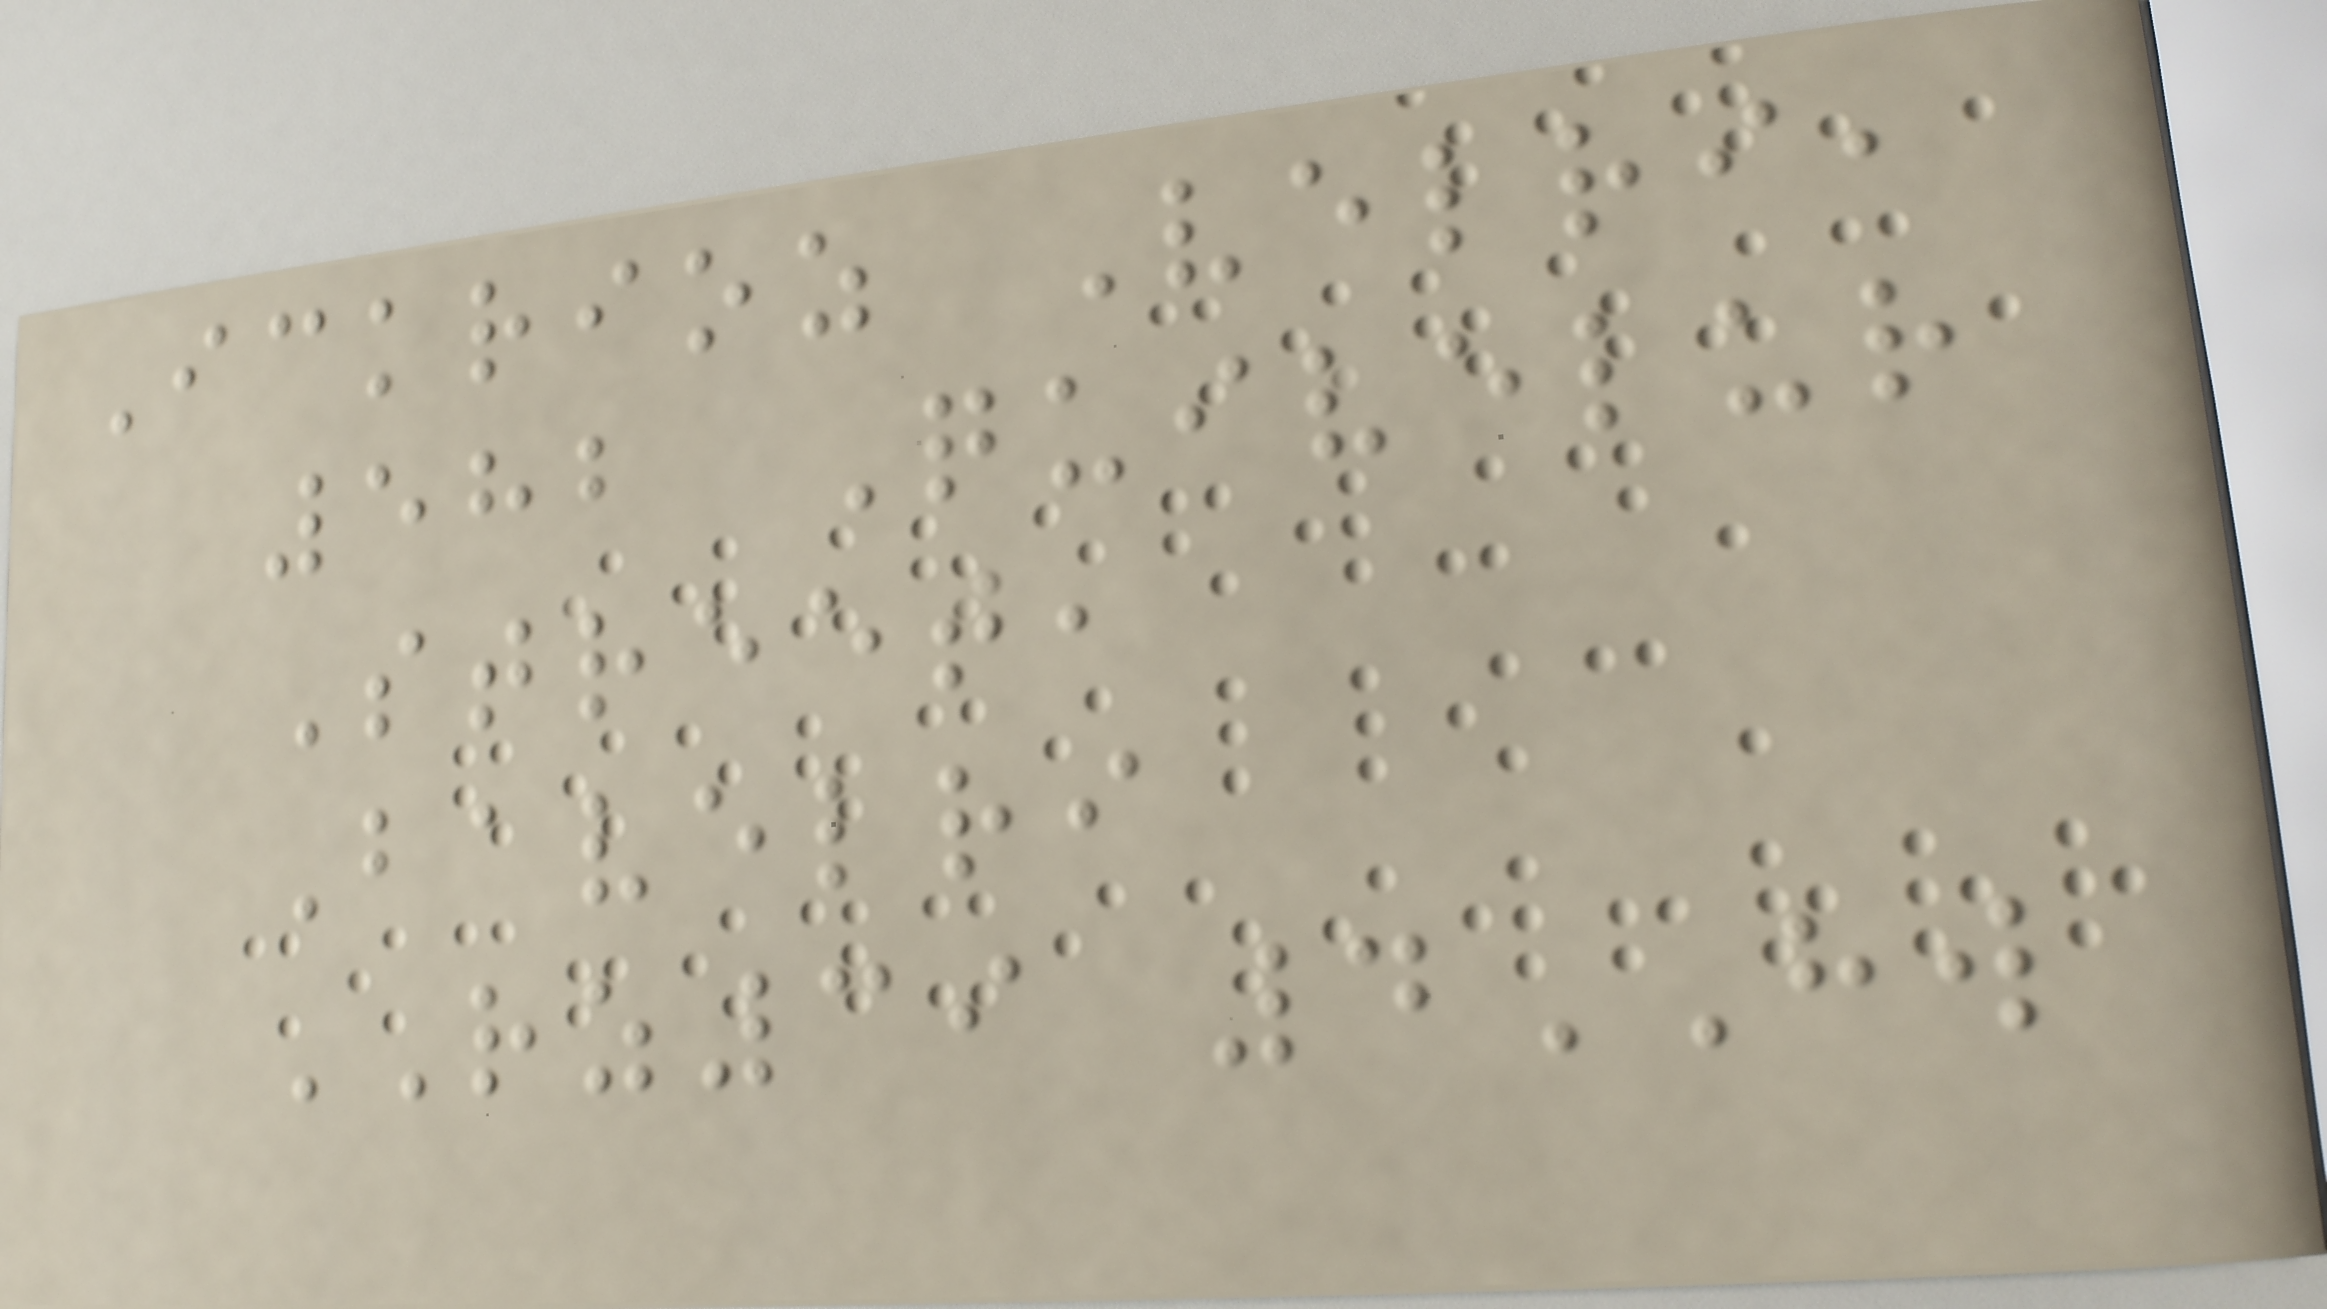Ickrioz Velri,
582 Quivelur
Street,
Bavelri
RZ39 4HW
